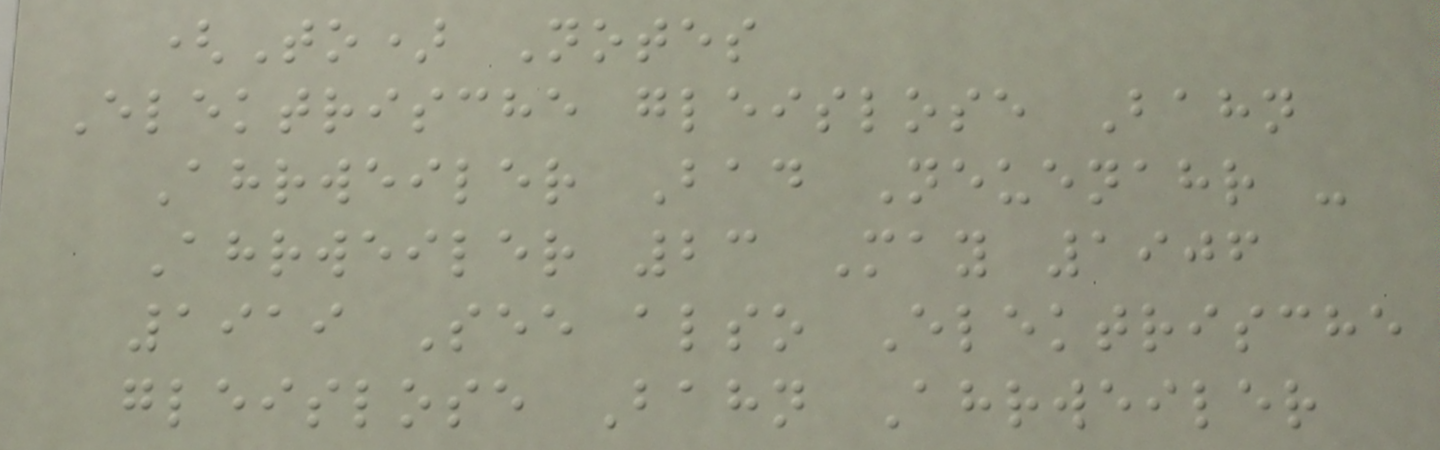(To) Notes
Elektrische gleislose Bahn
Ahrweiler Bad Neuenahr -
Ahrweiler 23 May 1906
1919 See also Elektrische
gleislose Bahn Ahrweiler
